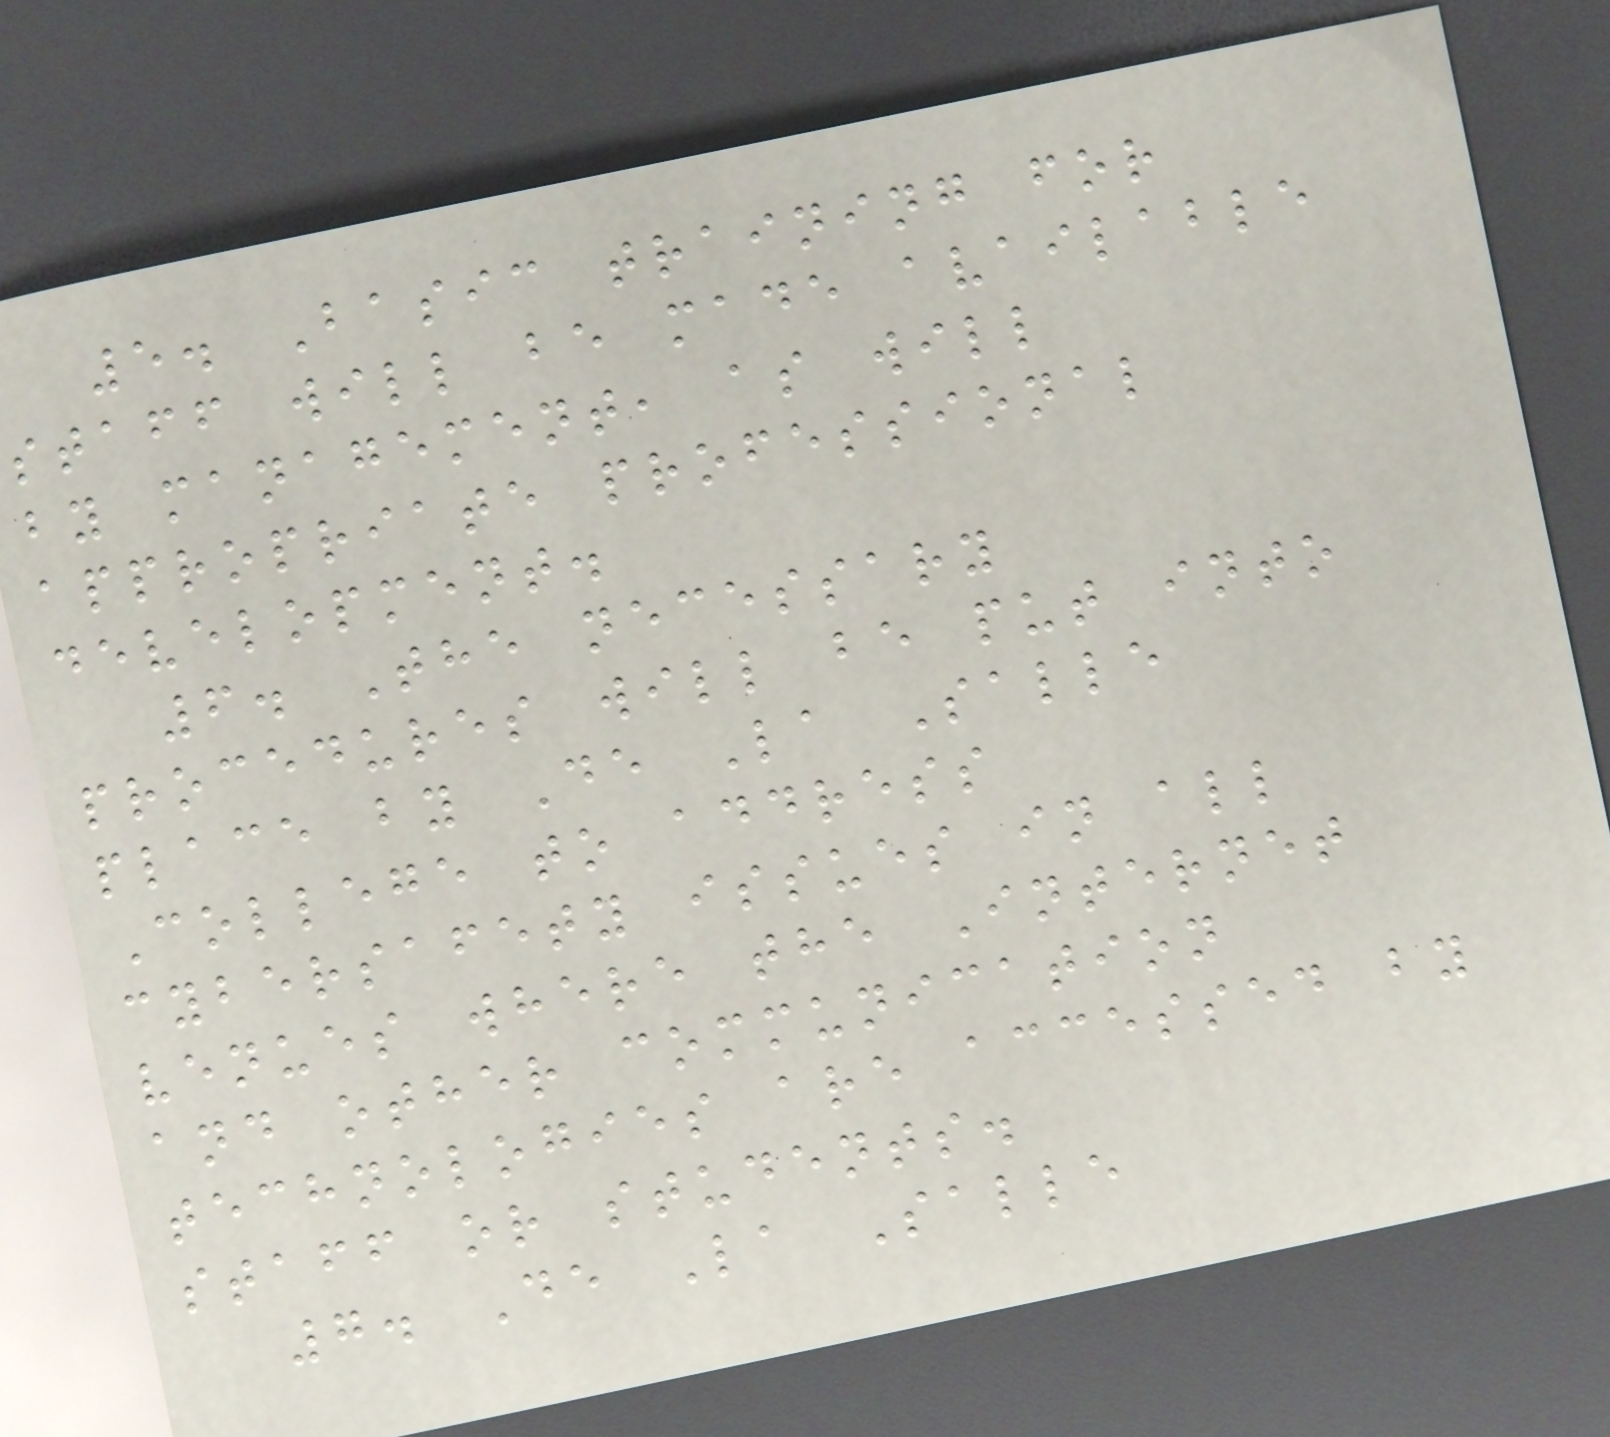5. Basic training for
staff will be made available
by management, as will
appropriate professional
development.
6. The necessary
procedures will be put into
place by De La Salle
College to address
cybersafety issues in all
venues where the Internet
and other communication
technologies are accessed by
staff or students.
7. De La Salle
